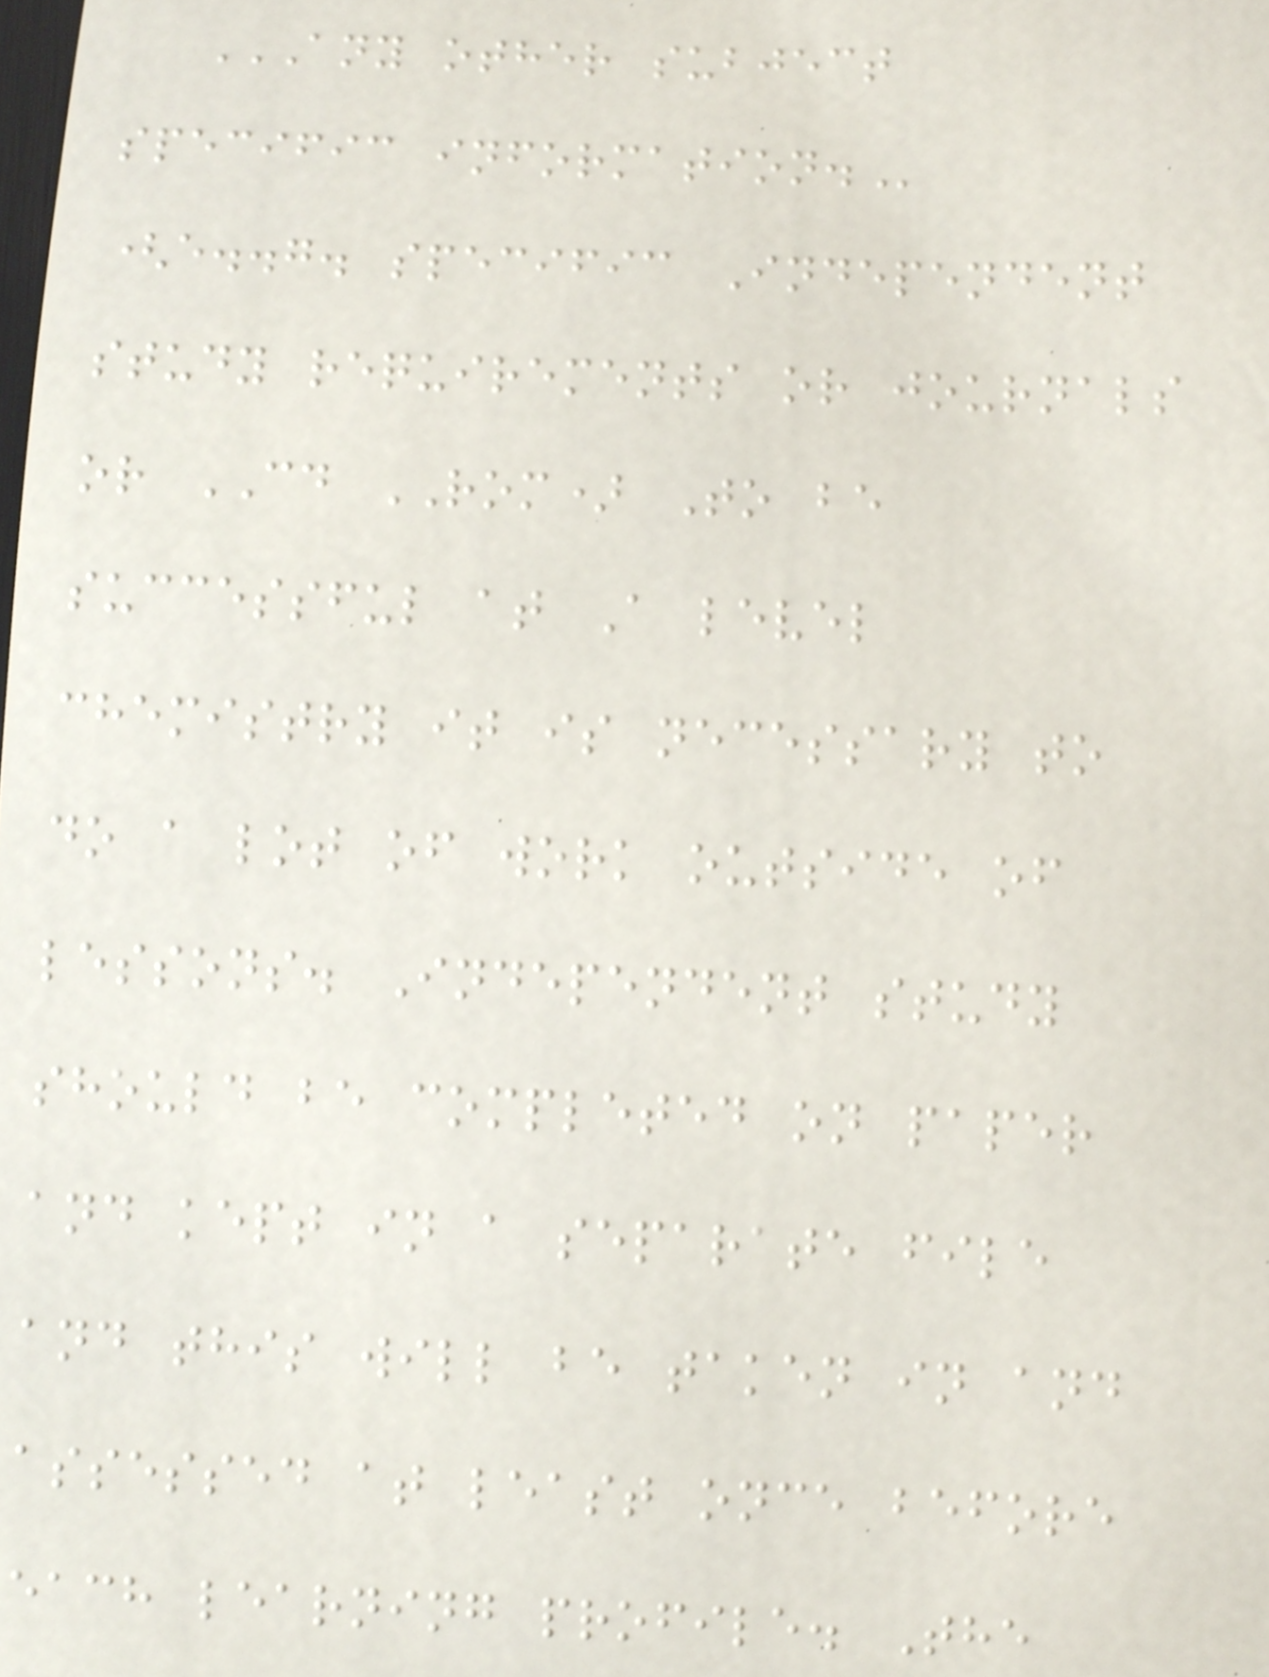ANY OTHER SUBJECT
SPECIFIC INFORMATION.
(e..g. specific Independent
study requirements or journals
or CD ROM) To be
successful at A level
chemistry it is necessary to
do a lot of work outside of
lessons. Independent study
should be completed on paper
and kept in a separate file
and this will be taken in and
assessed at least once before
each learning profile. The
